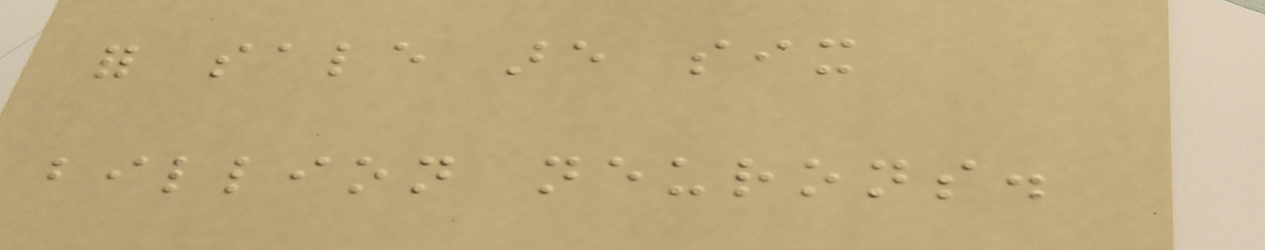for sale are six
billion neurons.
